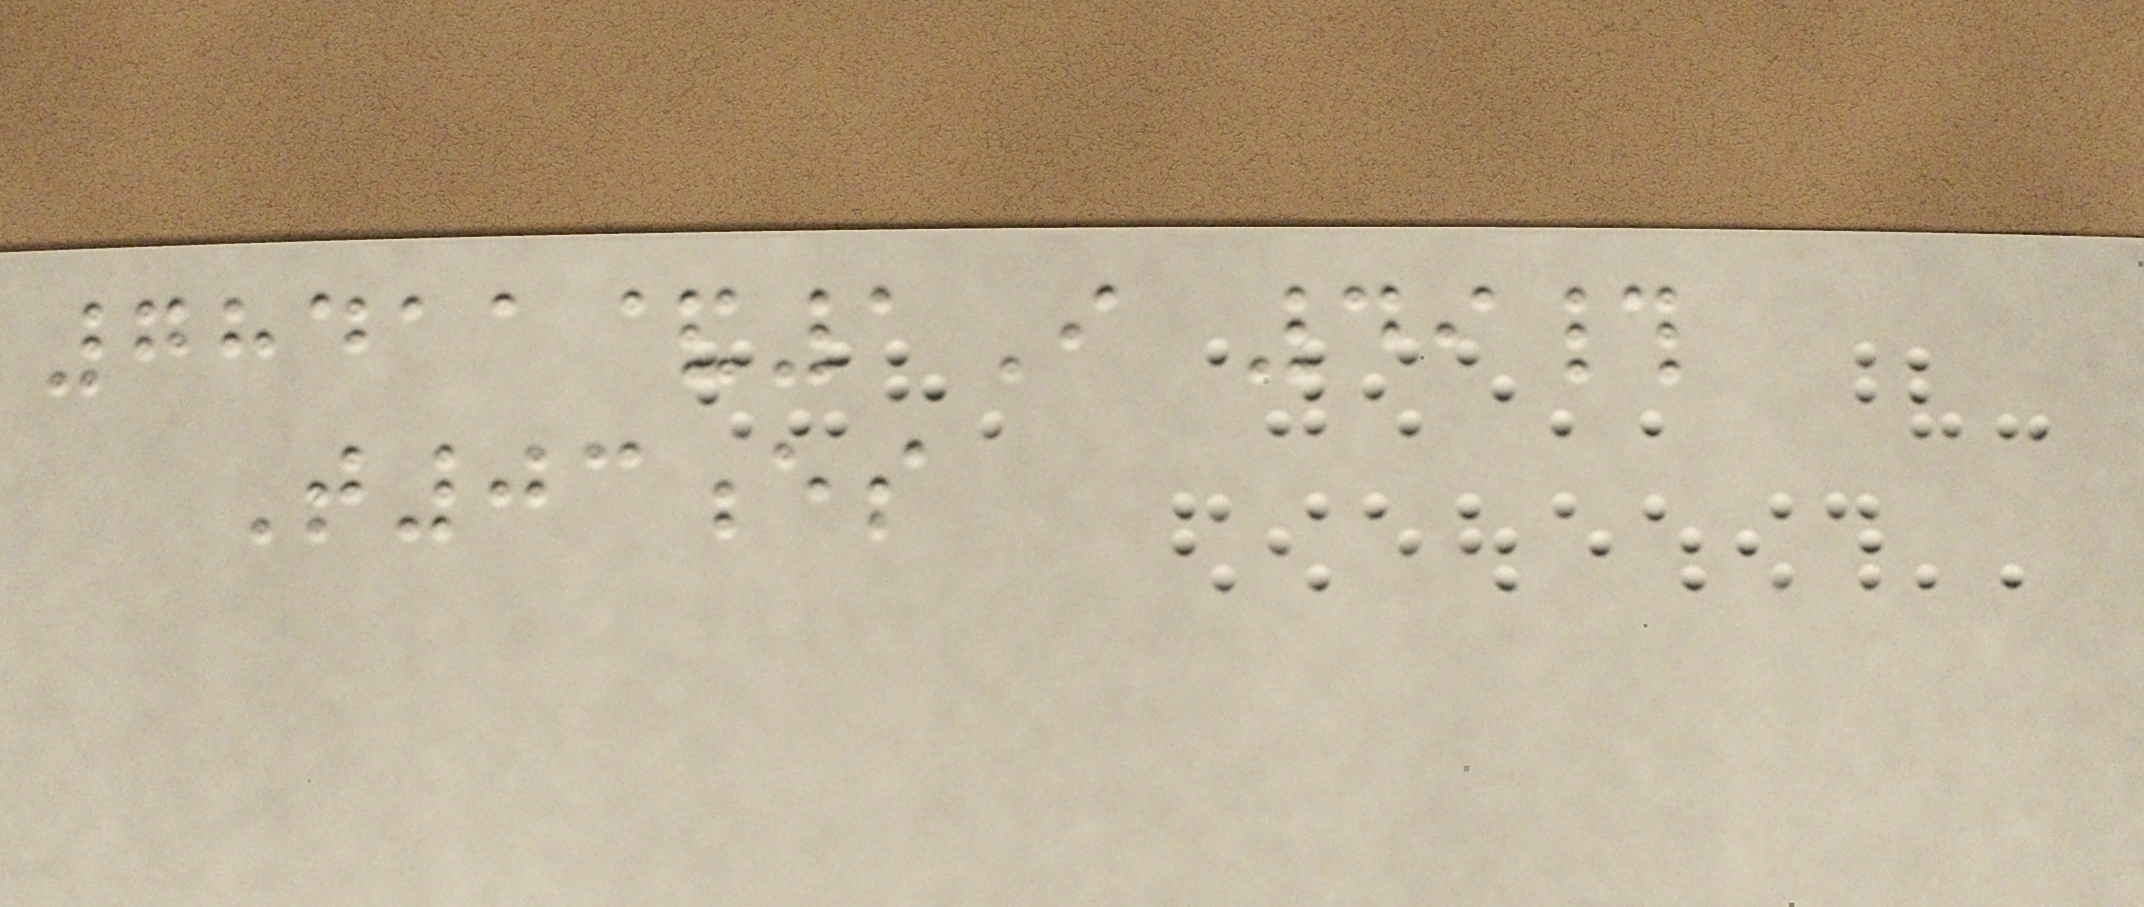78411&1I 49#
T03es
